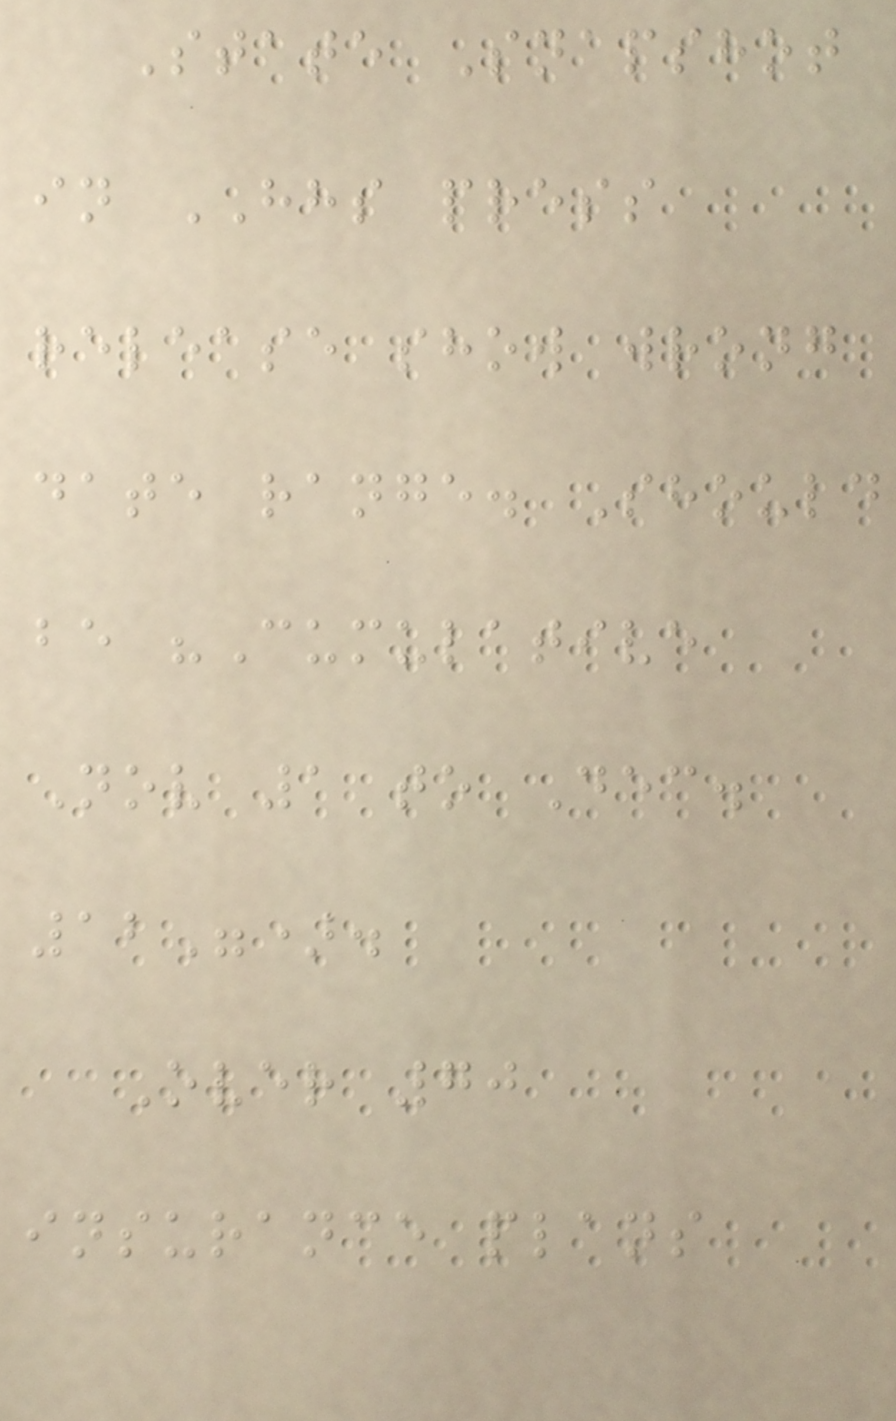State Snapshot
in HHS press
release show wrong
date range. Should
be "Cumulative
Nov 1 to Dec.
12").
Over 70
insurance plans
